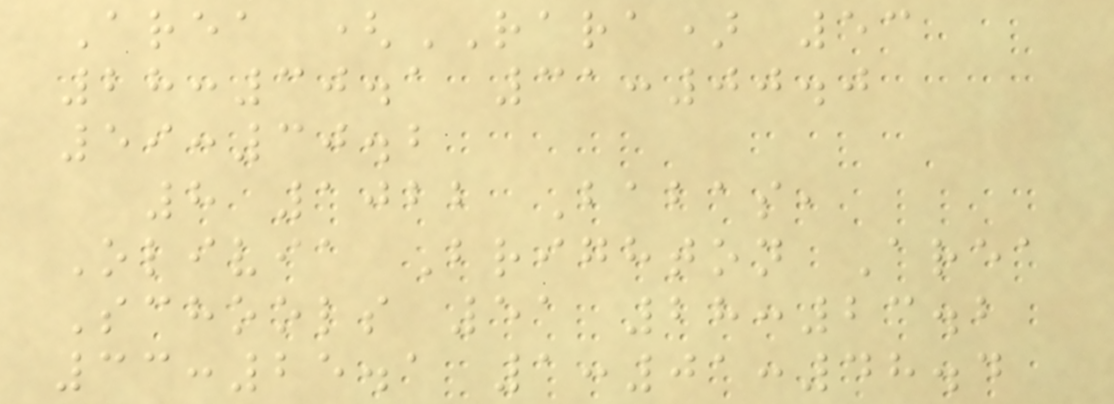Area (RARA) 53
28:30.1 31:00.0
59:30.2
8 1022 Babas,
Olivia Brighton Area
Schools 51 28:23.2
33:25.1 1:01:48.4
